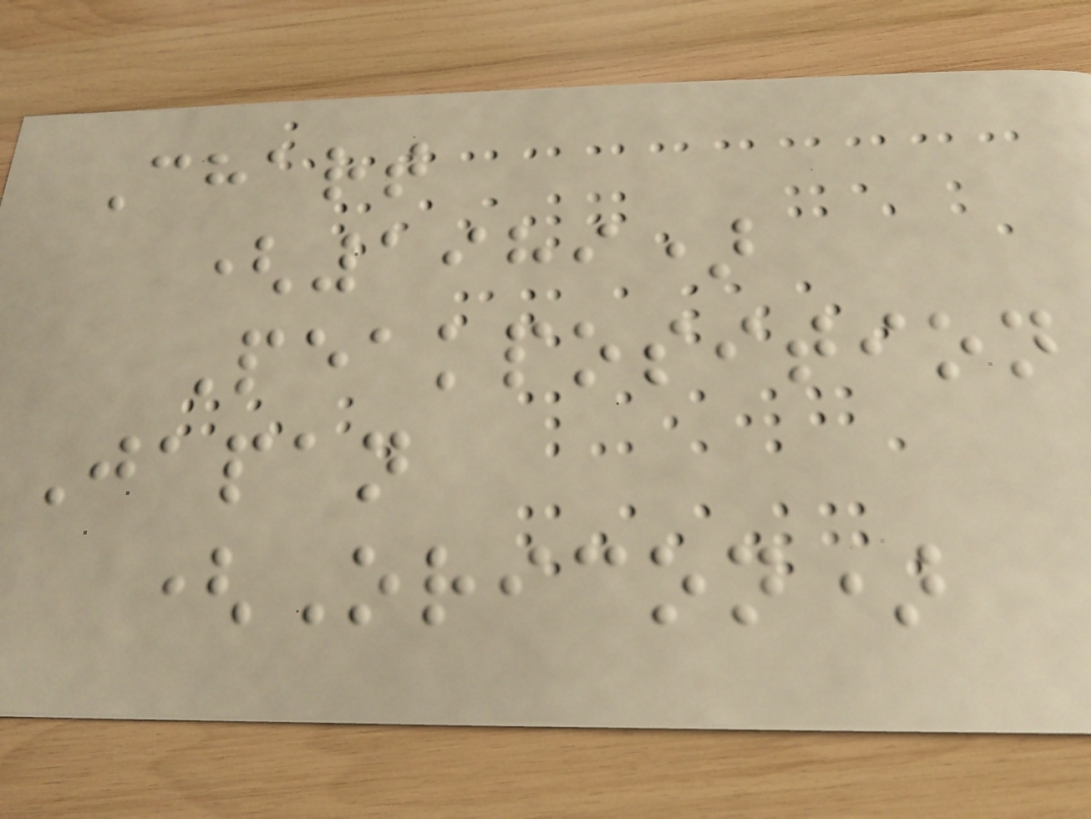Chart
(1989)
Peakposition
Japan
(Oricon)
